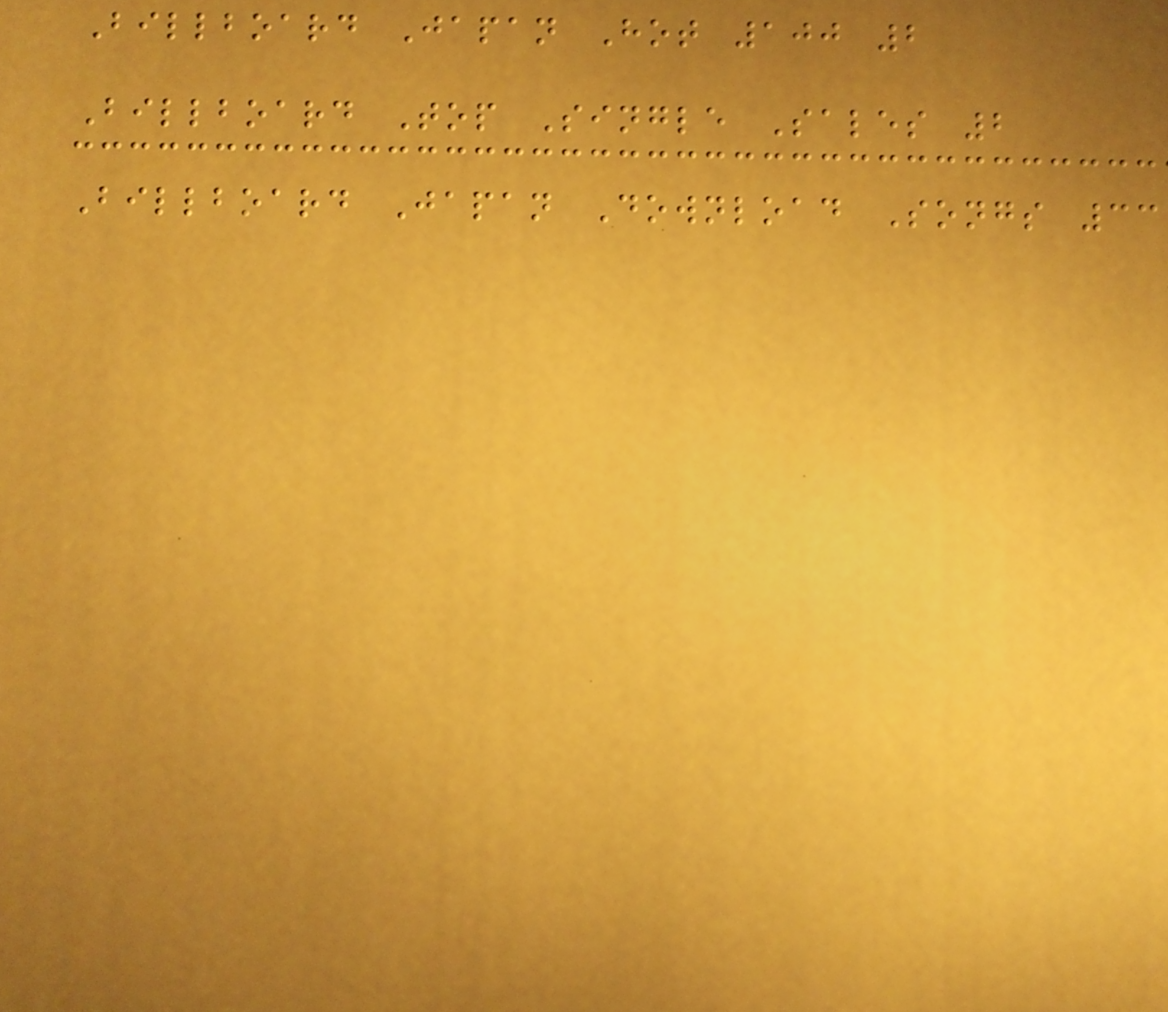Billboard Japan Hot 100 2
Billboard Top Single Sales 2
Billboard Japan Download Songs 33
